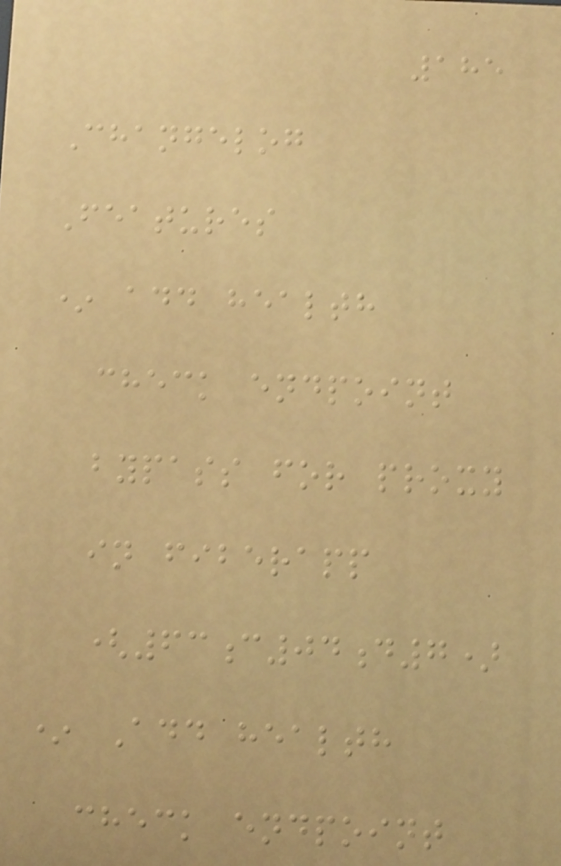185
Changelog
Features
* add health
check endpoint
bypass for proxy
in fiberapp
(63c04d7)
* Add health
check endpoint
